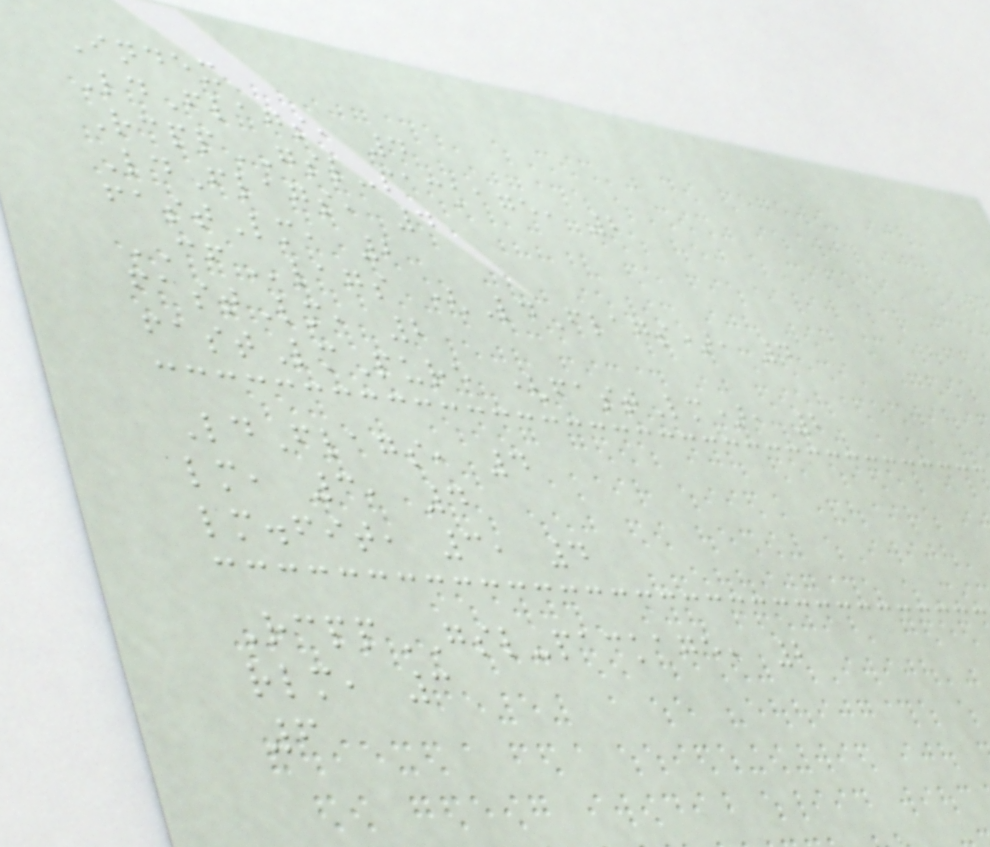Index
LdFlags, 4
RcppGSL-package, 2
LdFlags, 4
fastLm, 2
CFlags (LdFlags), 4
fastLm, 2
fastLmPure (fastLm), 2
LdFlags, 4
lm, 3, 4
lm.fit, 3, 4
RcppGSL-package, 2
rlm, 3
6
